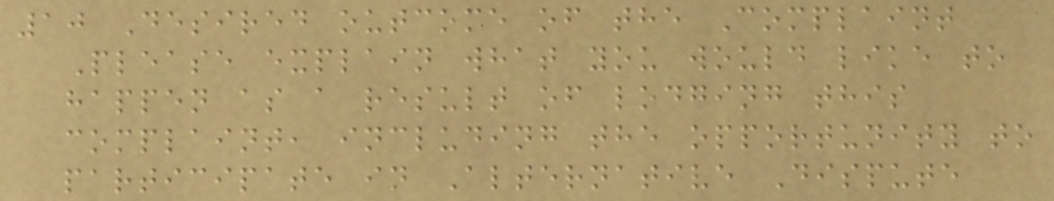10 Desired outcome of the Complaint
Please explain what you would like to
happen as a result of lodging this
complaint, including the opportunity to
participate in Alternative Dispute
